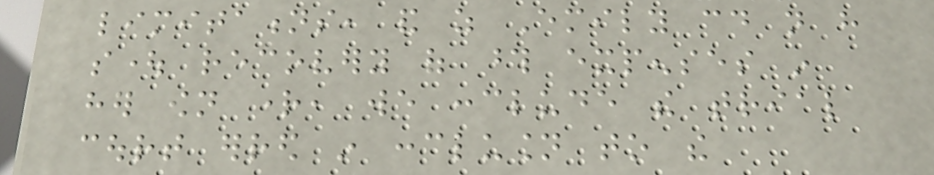limitations, and as Emily could not have
sought recovery of those expenses in
her own right, we conclude the trial
court erred in conclusion to the
